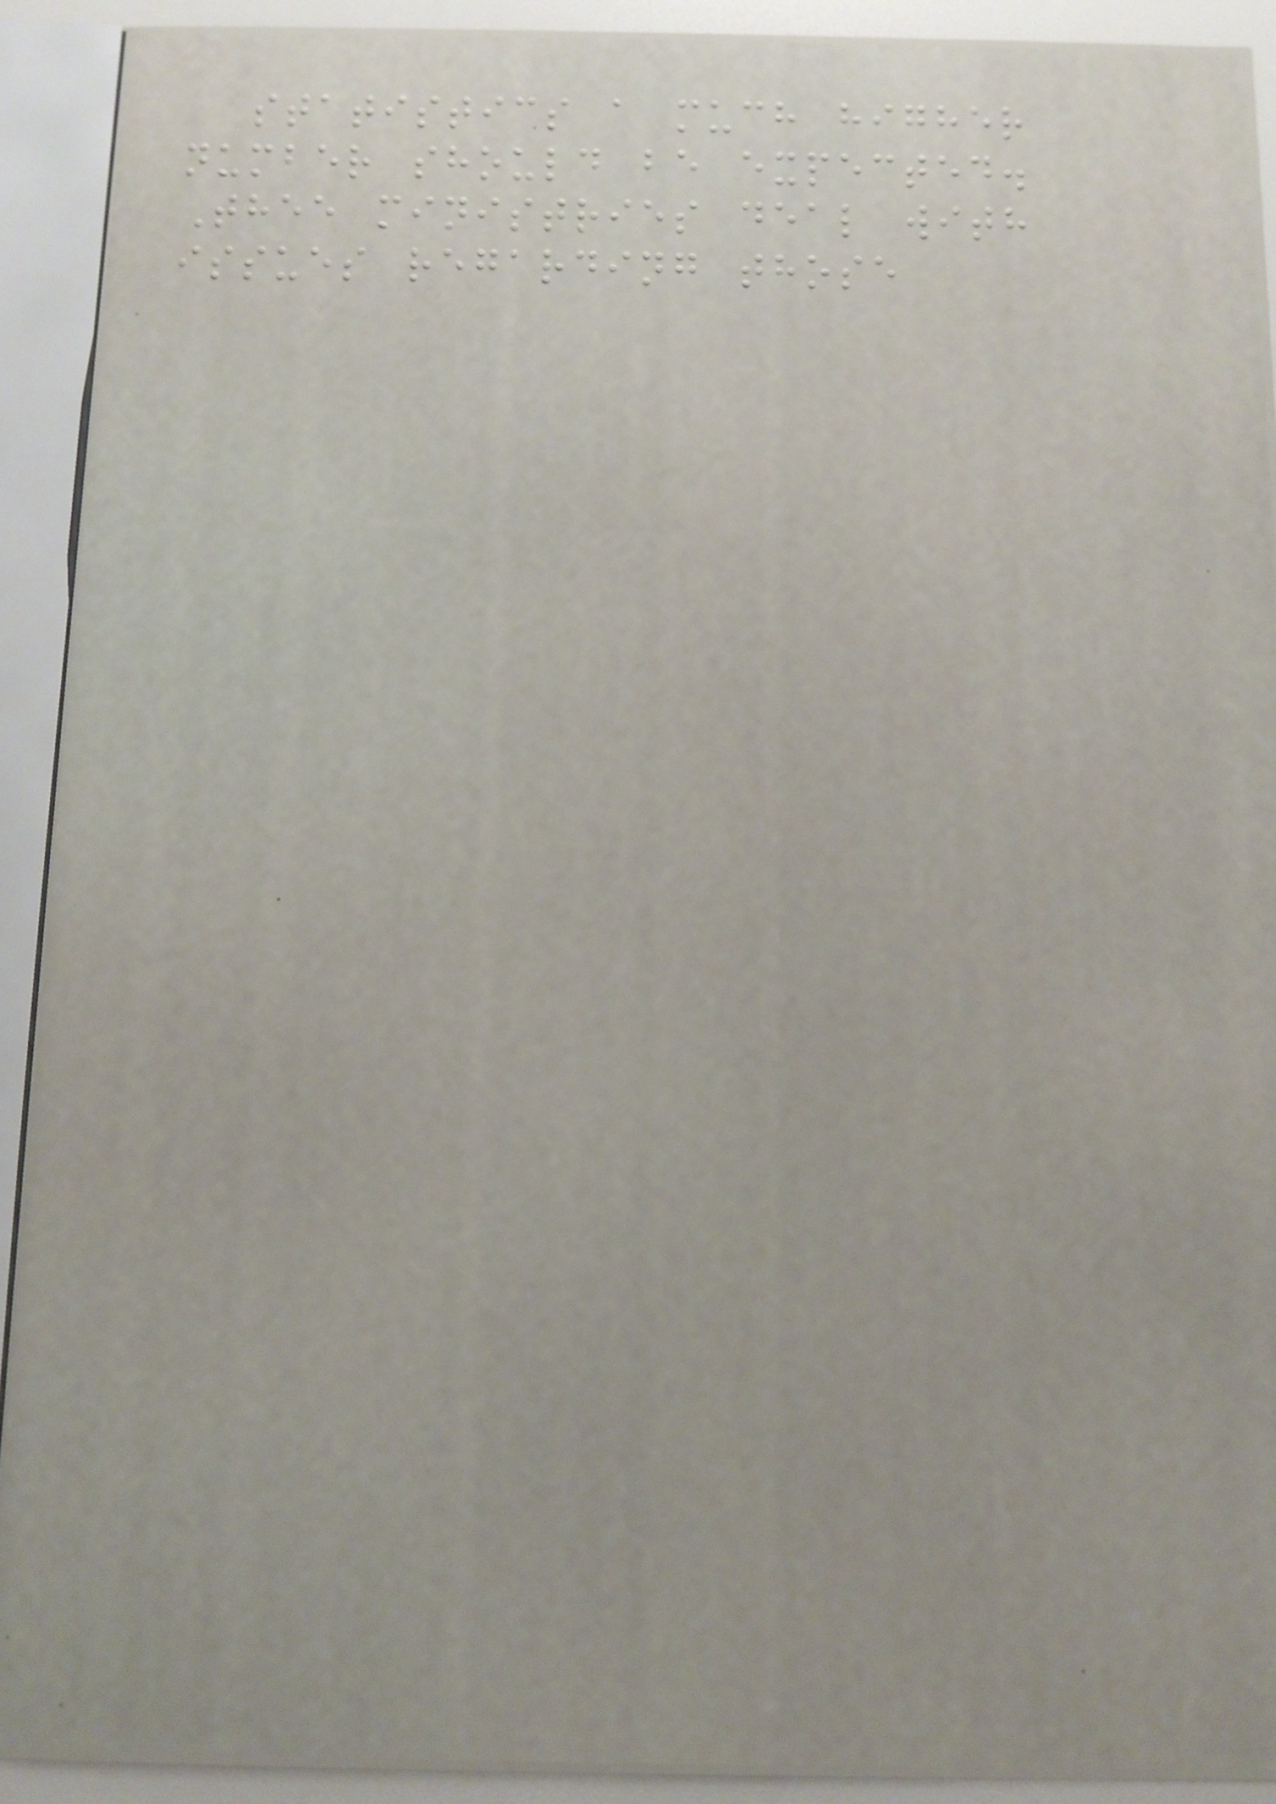statistics a much higher
number should be expected.
Thee ministries deal with
issues regarding those
